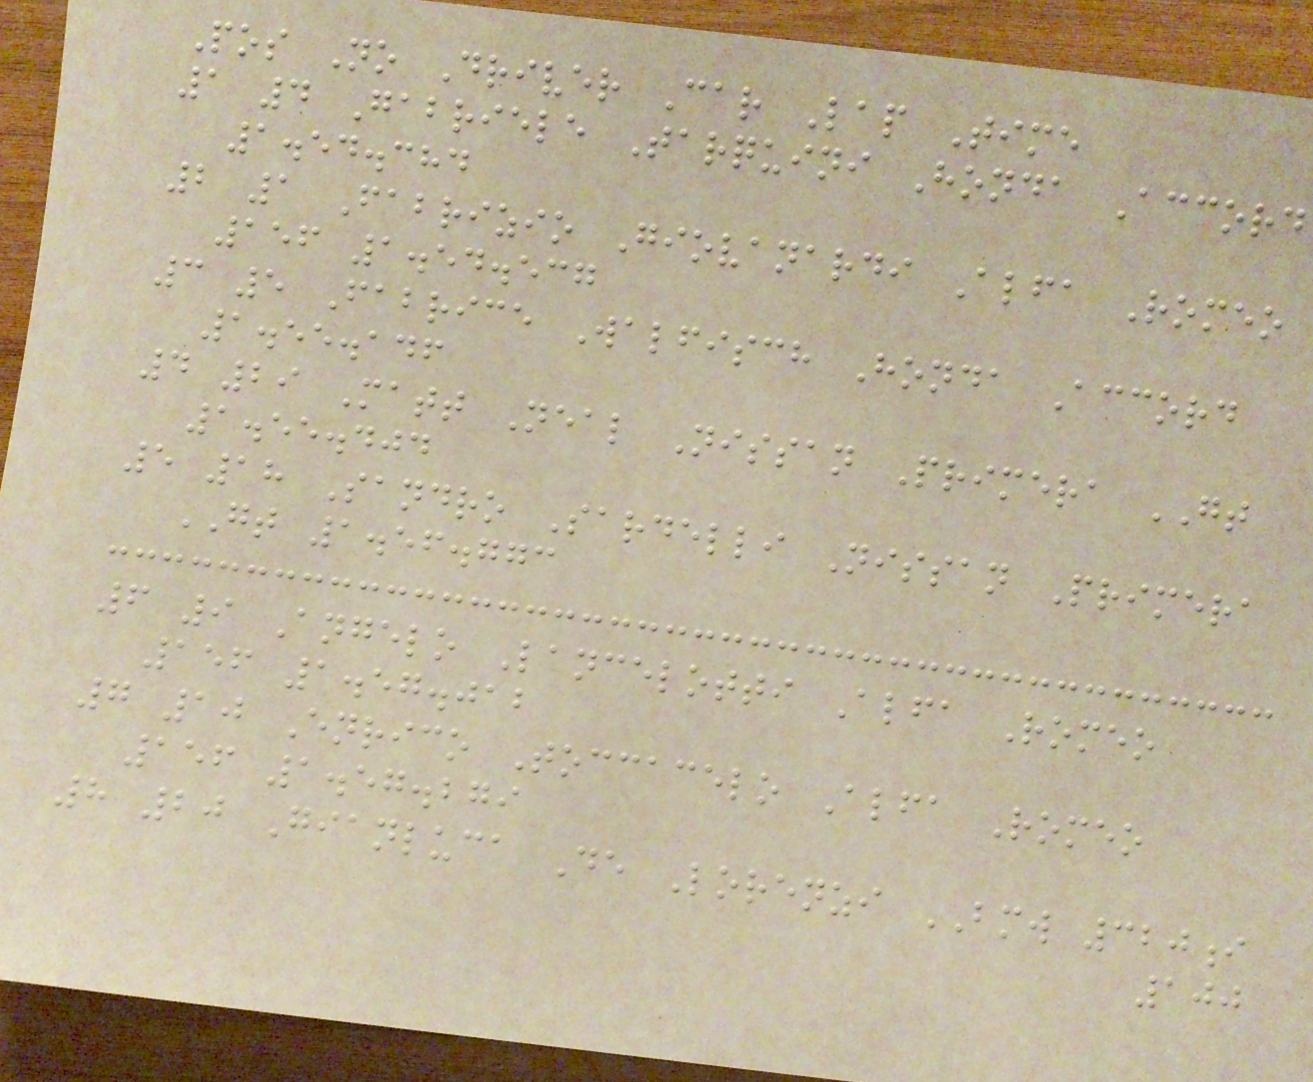Pos No Driver Car Lap Time
1 4 Gabriele Tarquini Honda Accord
1.54.384
2 1 Fabrizio Giovanardi Alfa Romeo
156 1.54.537
3 5 Fabrice Walfisch Honda Accord
1.55.146
4 29 Matt Neal Nissan Primera GT
1.55.404
5 18 Sandro Sardelli Nissan Primera
GT 1.56.773
6 9 Angelo Lancelotti Alfa Romeo
156 1.57.012
7 10 Enrico Toccacelo Alfa Romeo
156 1.57.279
8 20 Gianluca De Lorenzi BMW 320i
100
